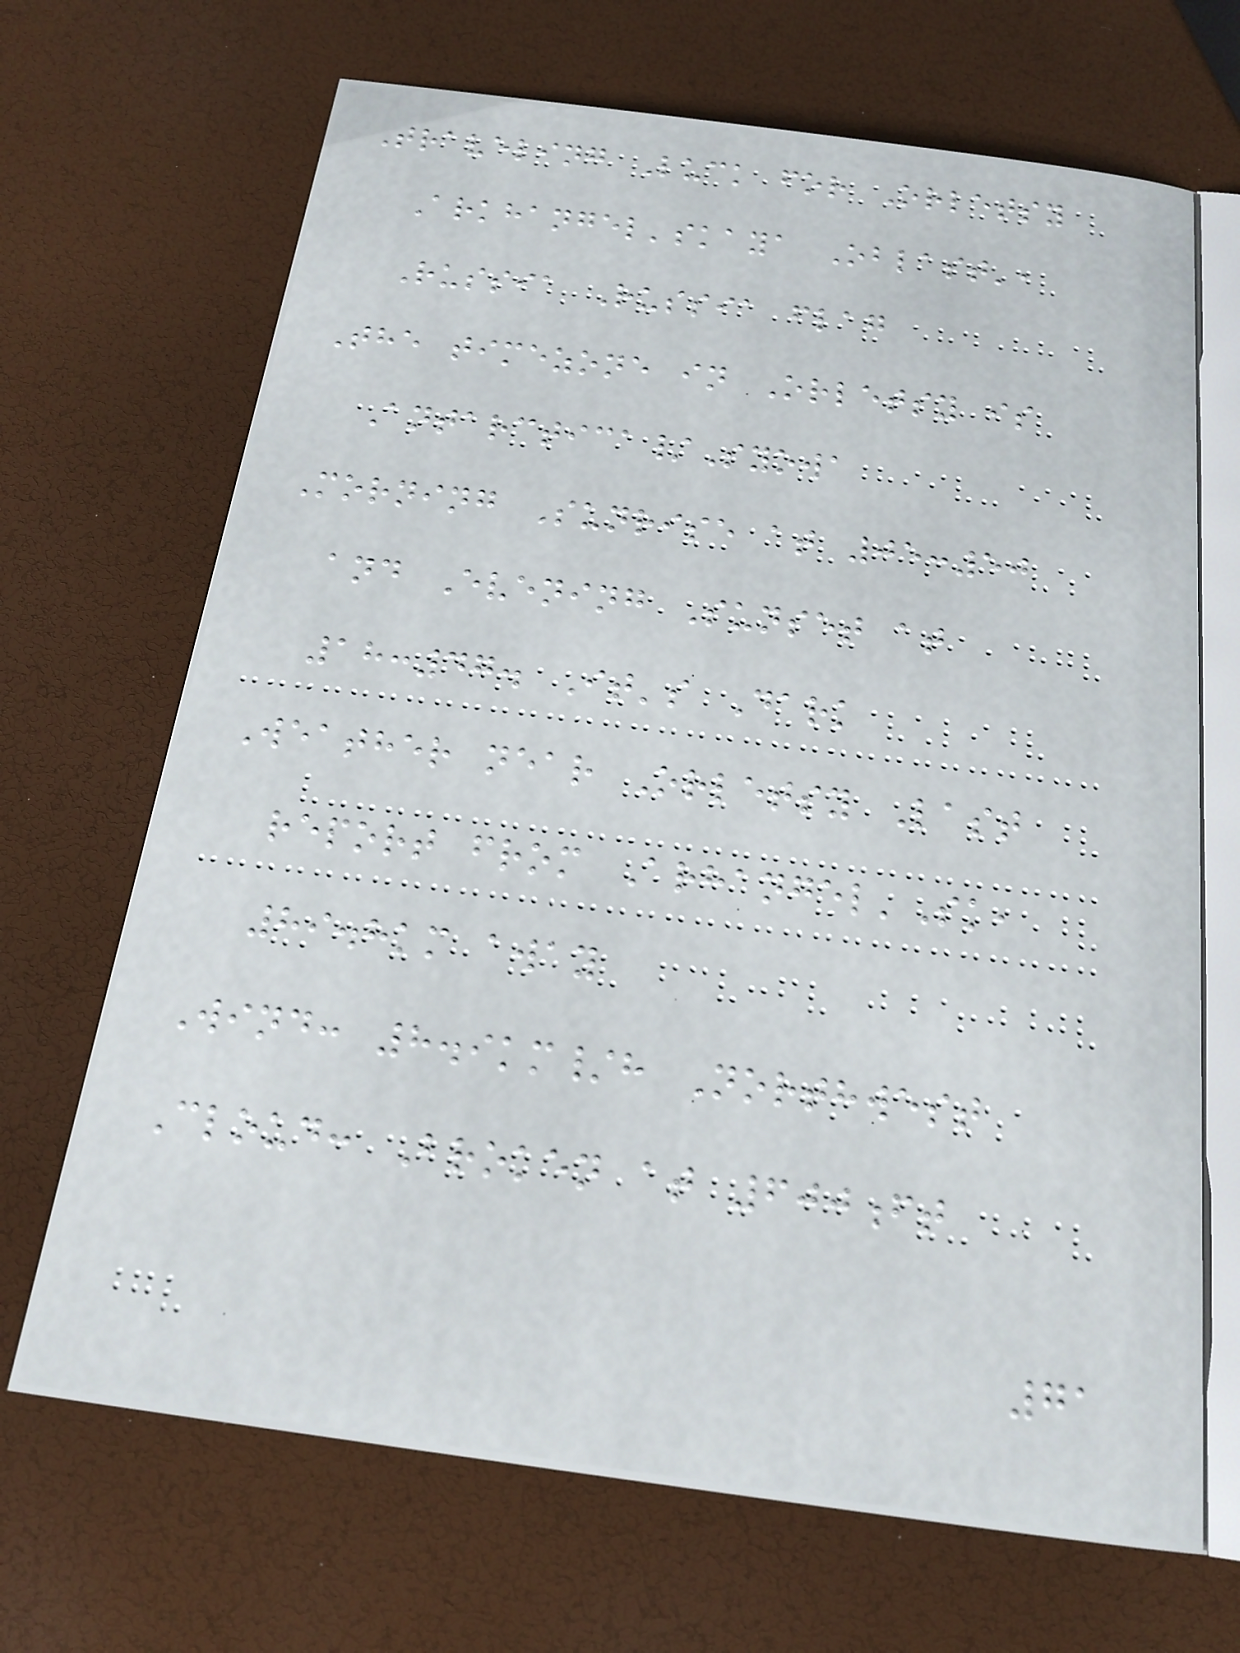Traveling Luck for Orletsy
Arkhangel'skaya Oblast',
Russia Russia flag
The timezone in Orletsy is
Antarctica/Syowa
Morning Sunrise at 05:50
and Evening Sunset at
18:47. It's Dark
Weather near Orletsy Last
report from Arhangel'Sk,
89.8km away
Wind: 8.9km/h Northwest
Cloud: Broken at 600ft
71
